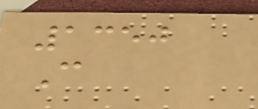1350
C
